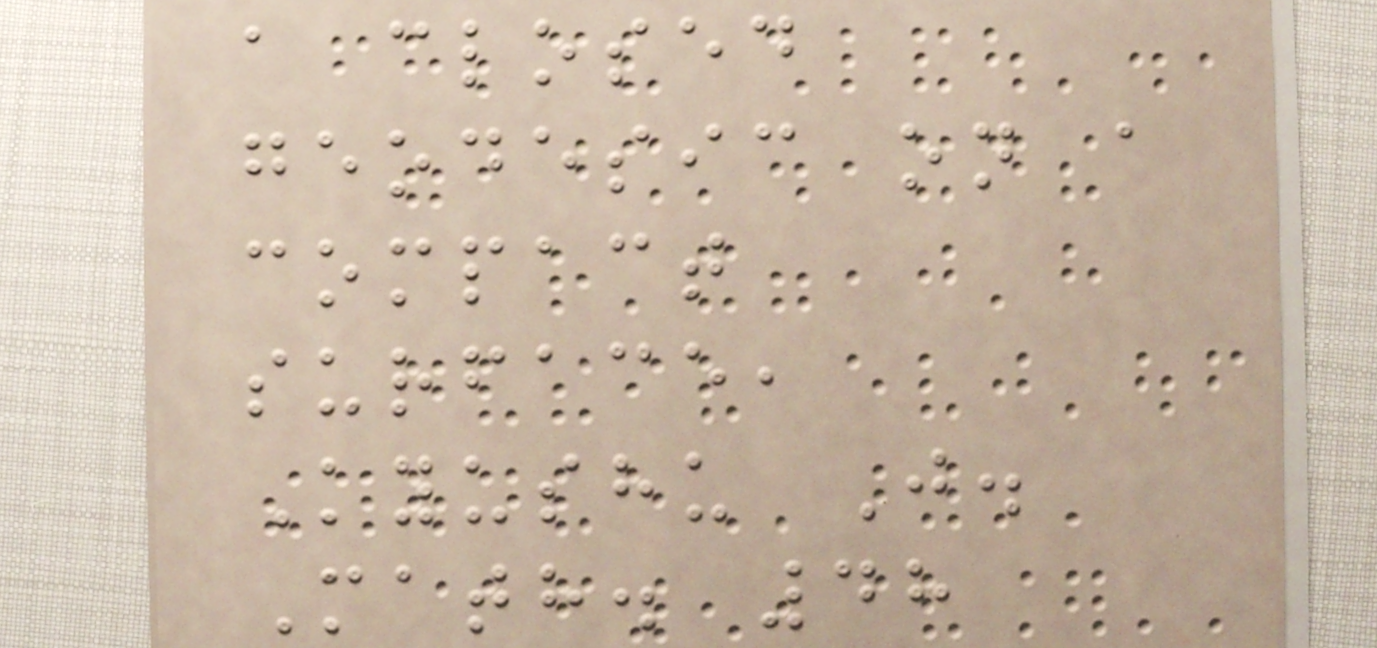a closed
geodesic on a
compact
surface,
Kyushu J.
Math. 48
